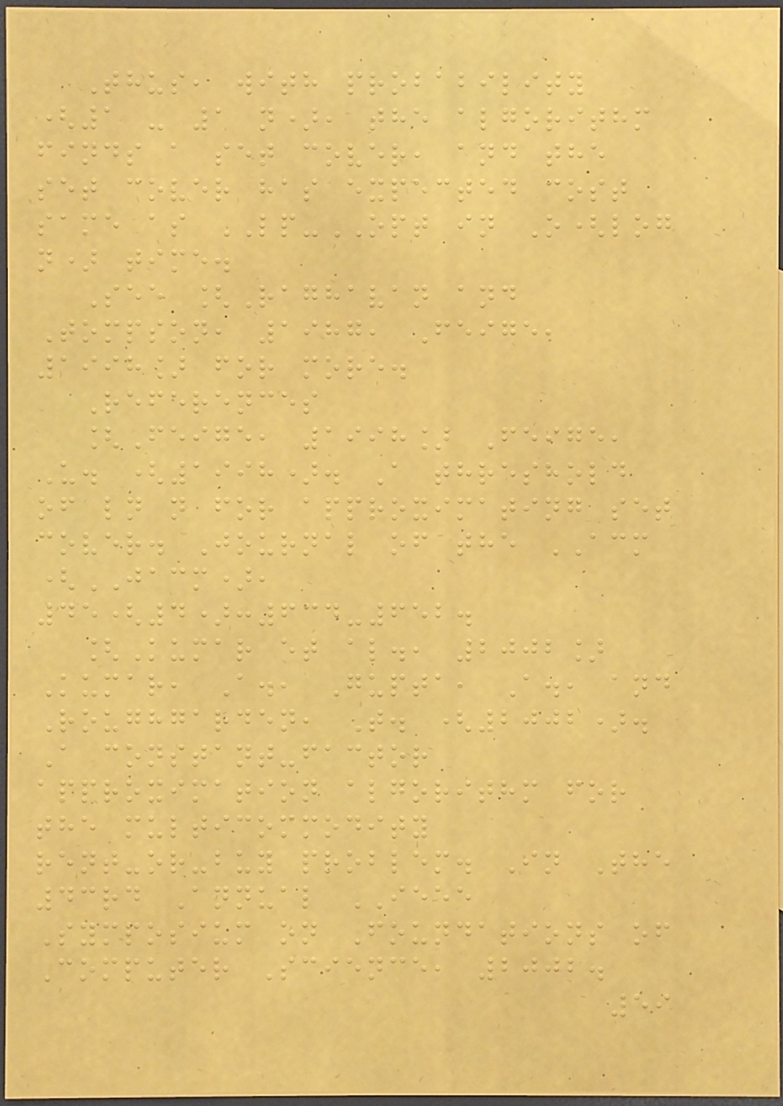Thus, with probability
(1 - 1 n), the algorithm
finds a set cover, and the
set cover has expected cost
same as LP-OPT in O(log
n) time.
See [Raghavan and
Tompson, 1987, Feige,
1998] for more.
References
[Feige, 1998] Feige,
U. (1998). A threshold
of ln n for approximating set
cover. Journal of the ACM
(JACM),
45(4):634-652.
[Kumar et al., 2002]
Kumar, A., Gupta, A., and
Roughgarden, T. (2002).
A constant-factor
approximation algorithm for
the multicommodity
rent-or-buy problem. In The
43rd Annual IEEE
Symposium on Foundations of
Computer Science, 2002.
59
